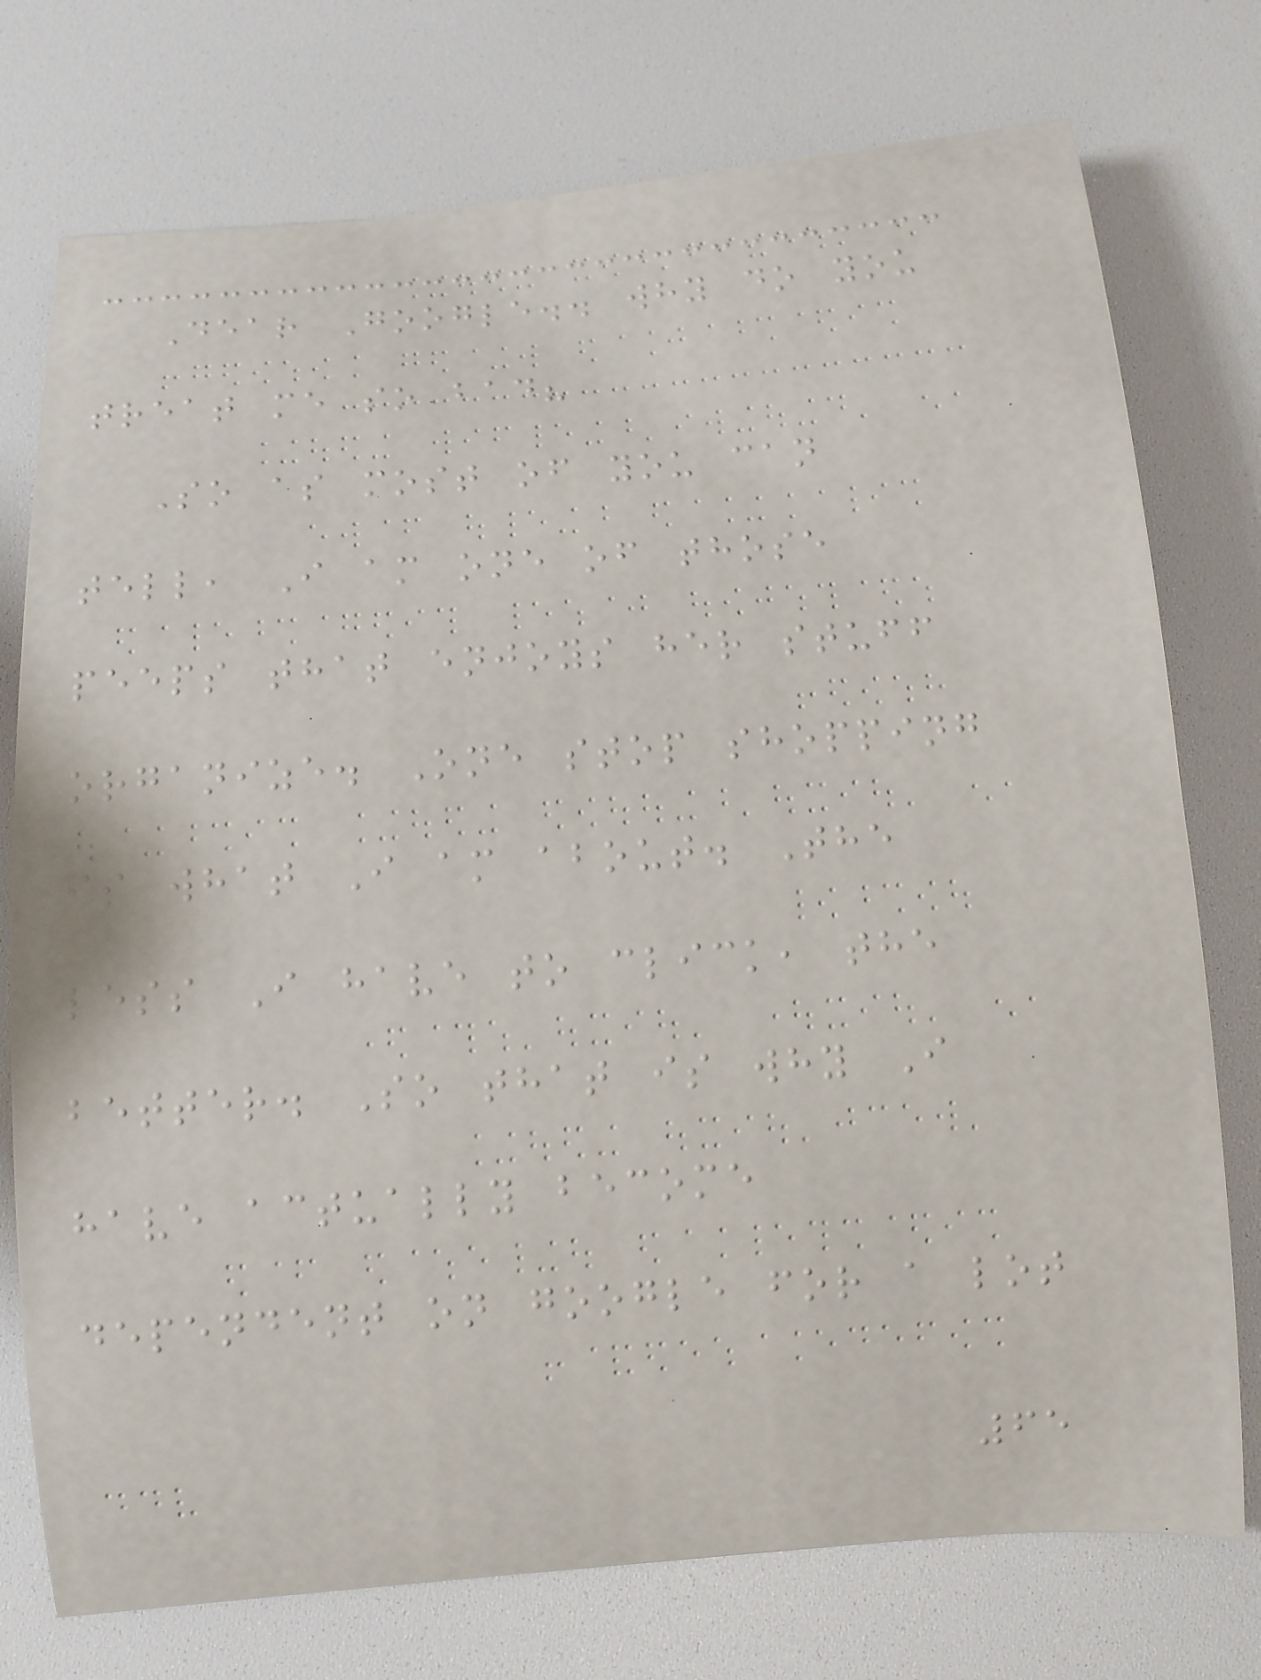Dear Google.. why do you
treat me so bad?
So as most of you can
tell, I am one of those
peeps that enjoys her stuff
organize. One stop shopping
is what I am about. The
less I have to click, the
better. So that is why I
have actually become
dependent on google for a lot
65
